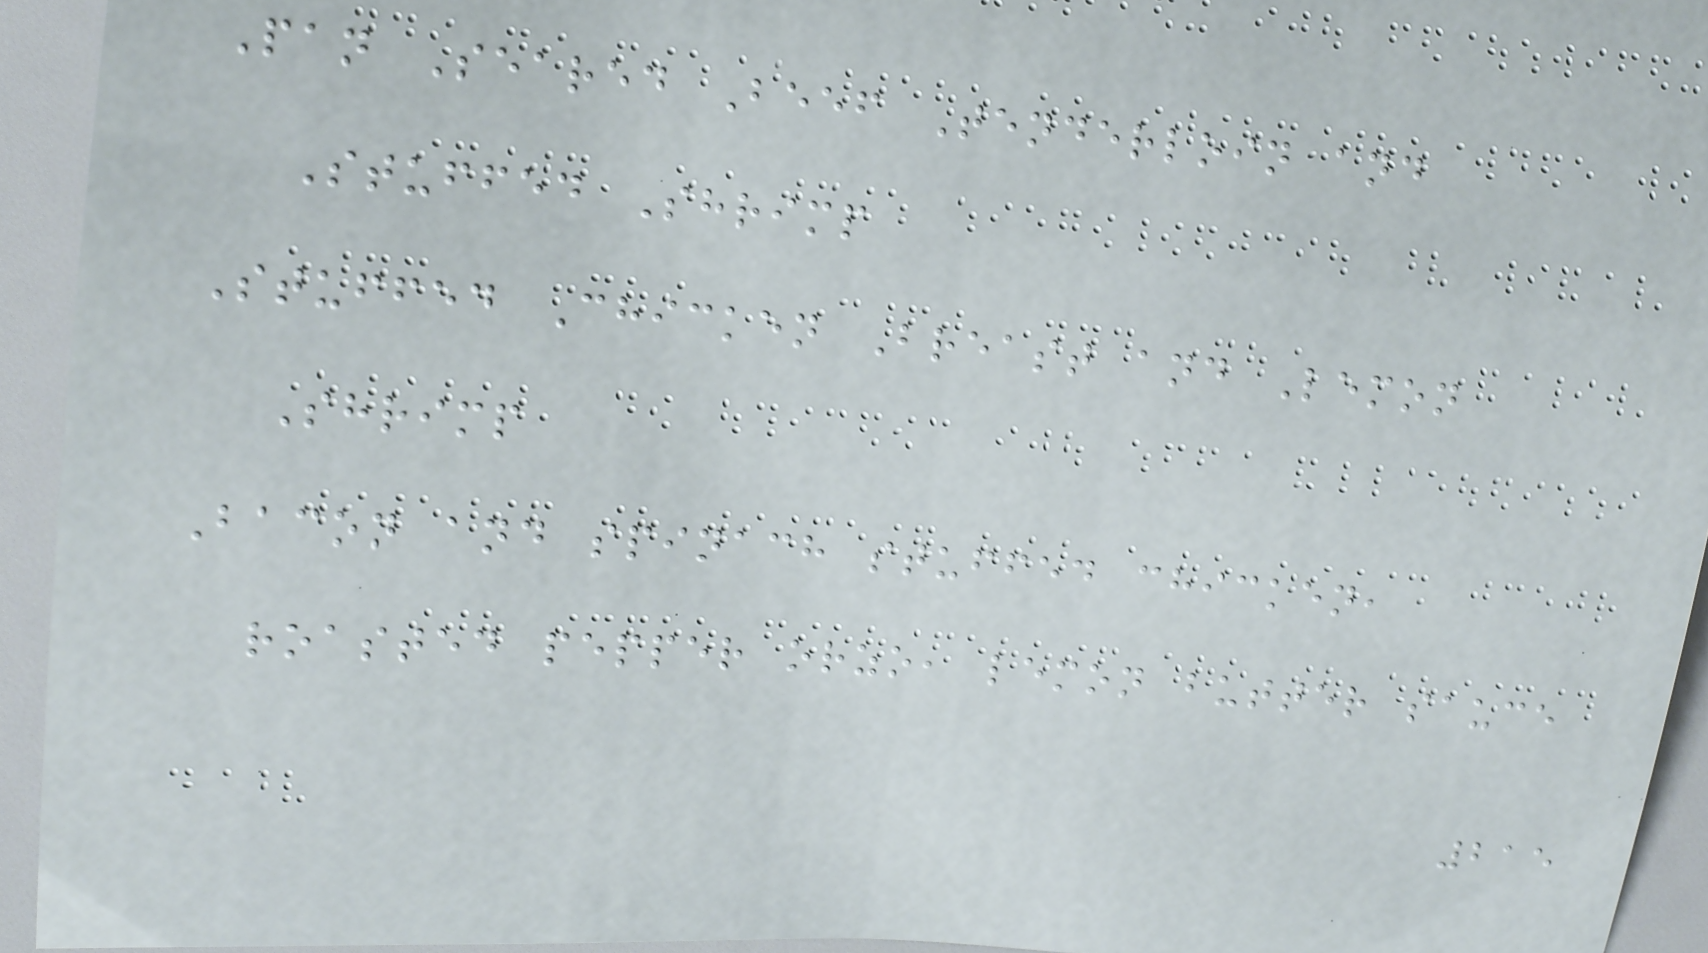Pan Seared Beef Tenderloin and
Stuffed Shrimp
Stuffed Chicken Breast and Lemon
Shrimp
Bacon and spinach stuffed chicken,
roasted pepper orzo, lemon butter sauce
215
